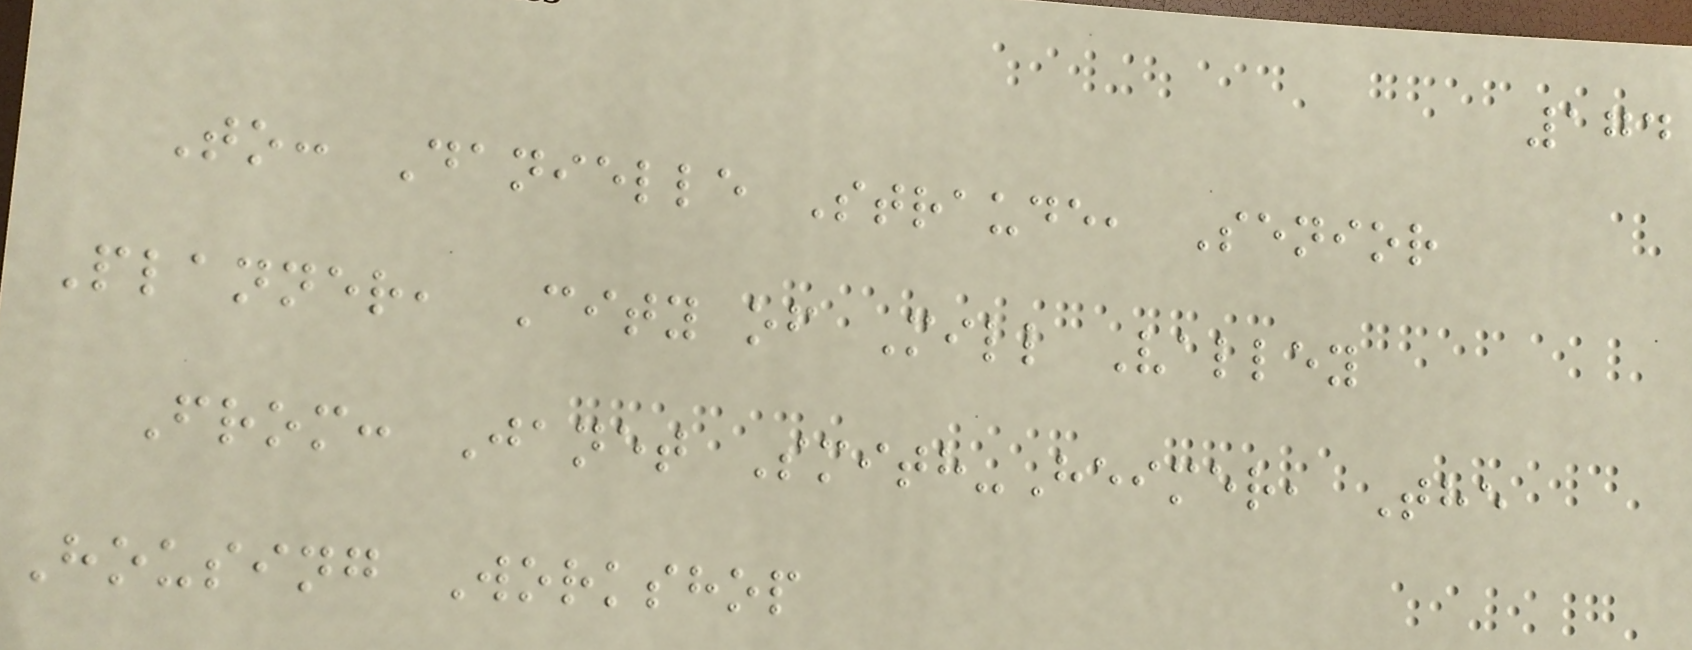174
To: Danielle Straude, Senior
Planner, City of Mill Valley
From: Janet Smith-Heimer, The
Housing Workshop
